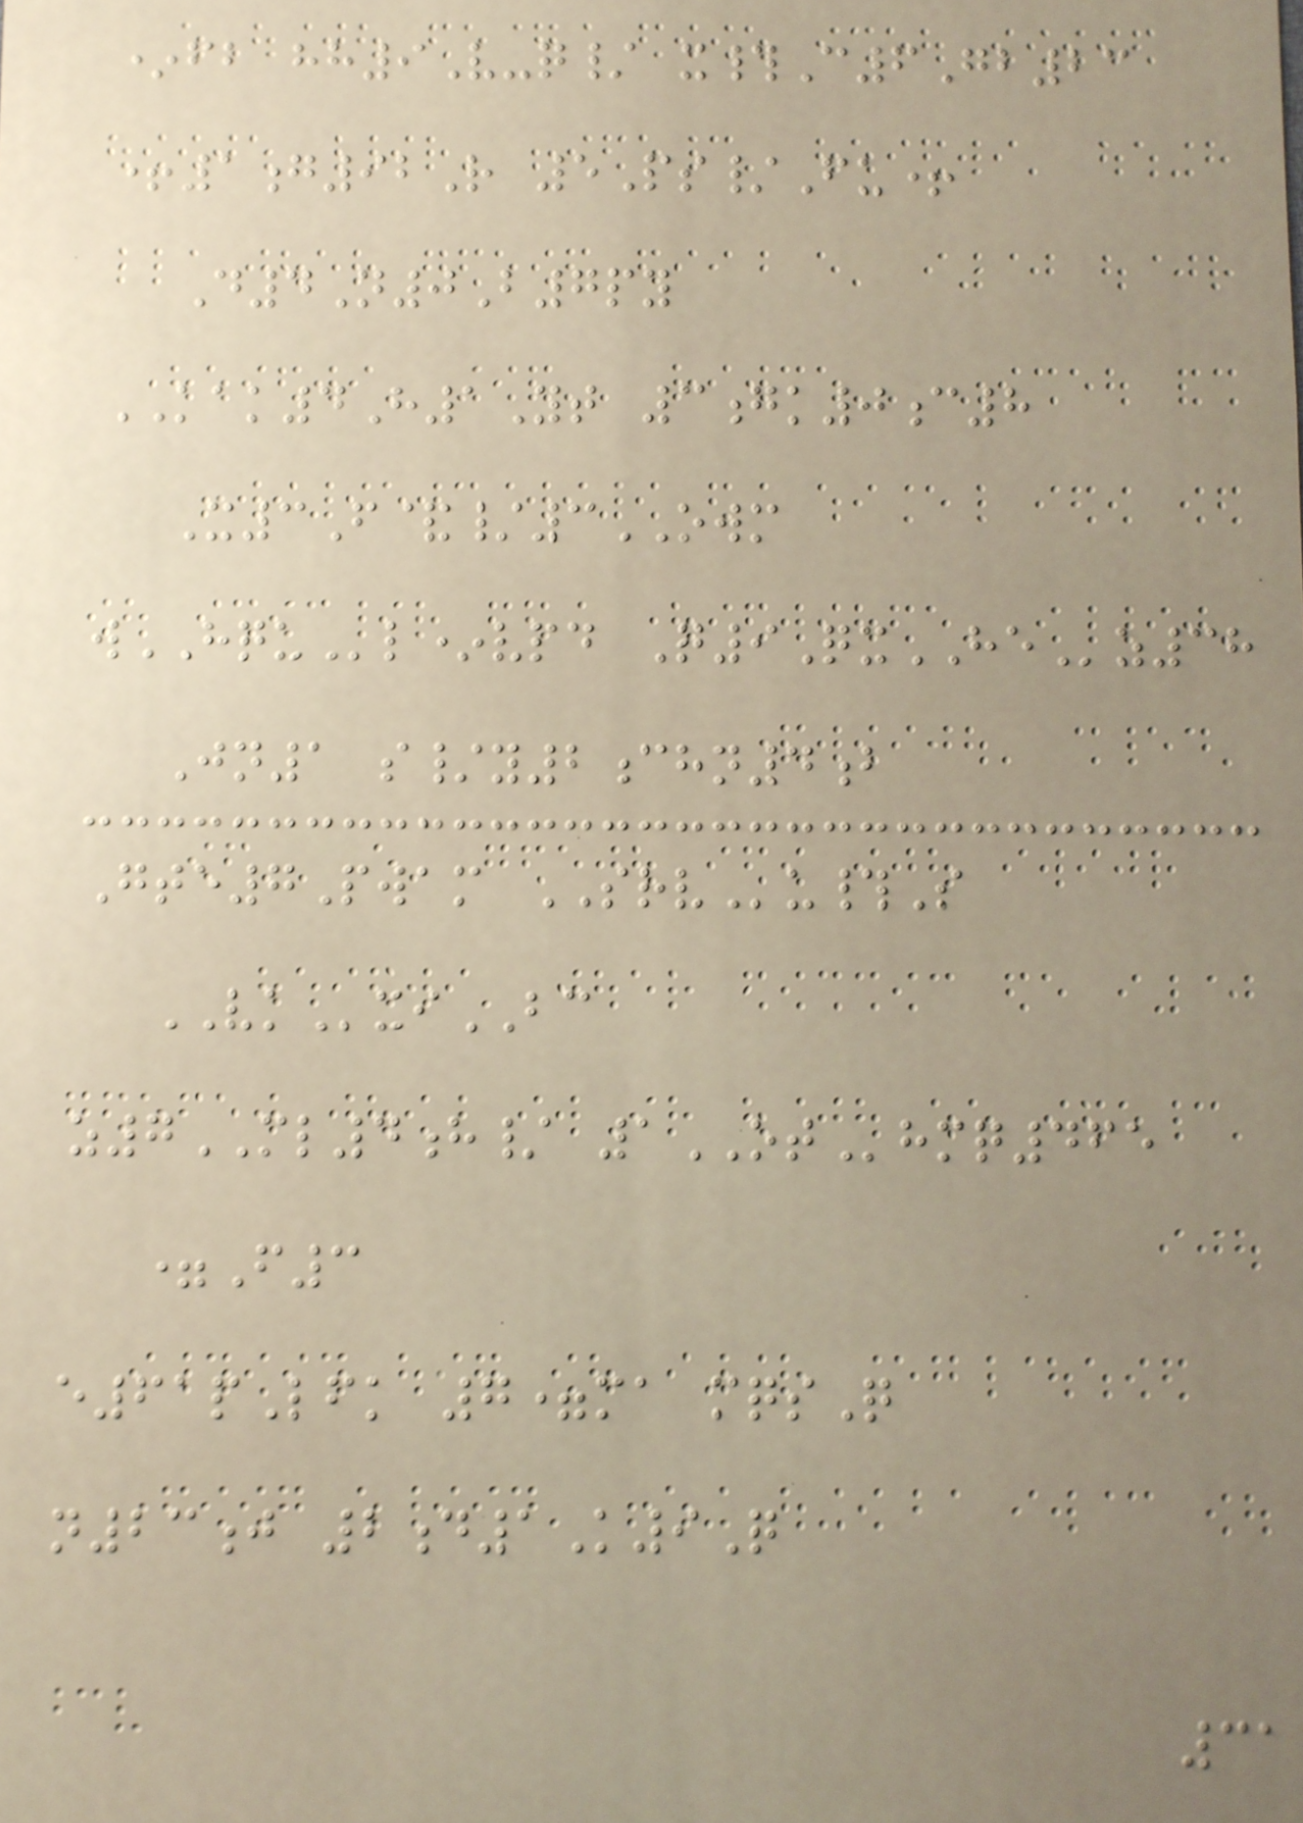*fb hh9V-q/ x#C6Gb23
+1g92R 5Ps/Fu+
D4N0B7py
KAK4H1Yt 3gk0c8
X3F&/3OWM
wHQUl*vpd Q9QxHEz38
Jn1 s/y2chn4b
Gte7Pwam SRVu#S
VKxiBC
z7ML4h/ 1OThmq465
=F3
e61pLfk 7=ma mqsQ
n23j 2d1K9Q
31
